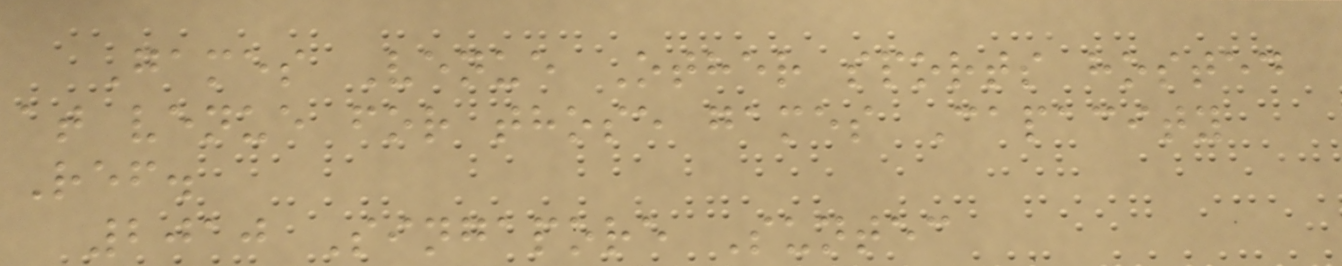Games Venue Other sports hosted
at venue for those games Capacity
Ref.
2010 Singapore Suntec
